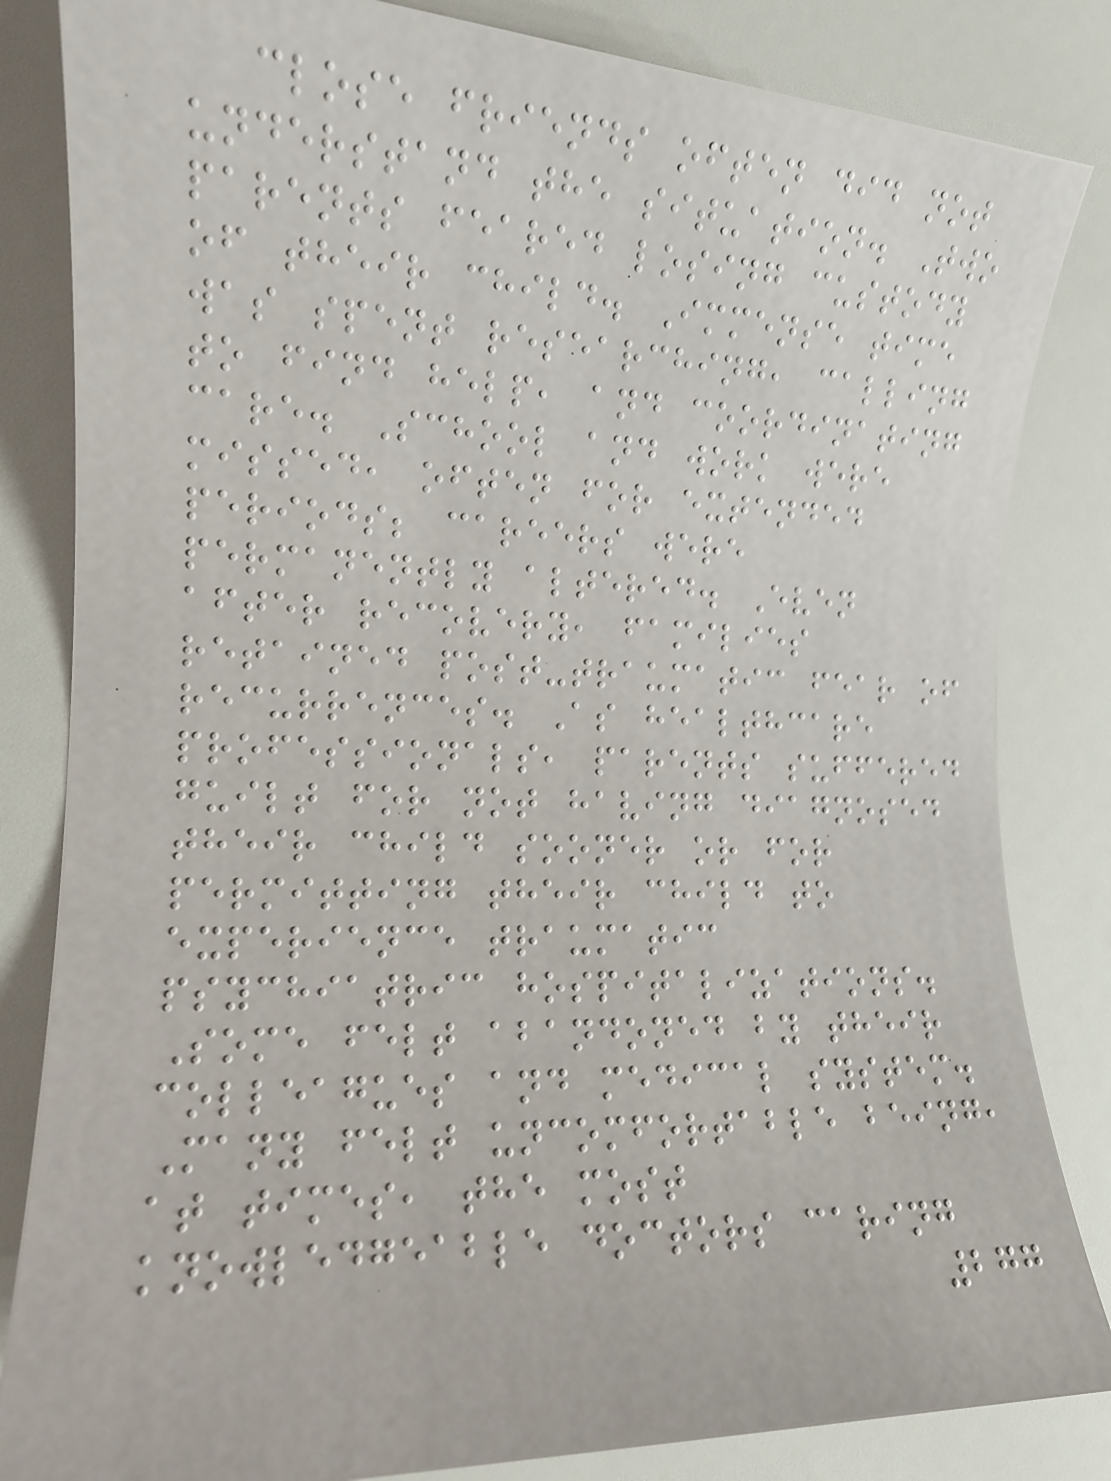close friends often did not
understand the situation. Two
parents feared losing custody
of their child. Immense time
was spent researching, calling
to find help, and coordinating
care. School and work were
missed, often for extended
periods; careers were
permanently altered. Even
after recovery, families
retained post-traumatic fear of
recurrences. As healthcare
professionals, parents suffered
guilt for not having diagnosed
their child sooner or for
permitting their child to
experience traumatic
psychiatric hospitalizations.
Some felt abandoned by their
colleagues and medical system.
Many felt uncomfortable being,
at times, the most
knowledgeable doctors caring
277
